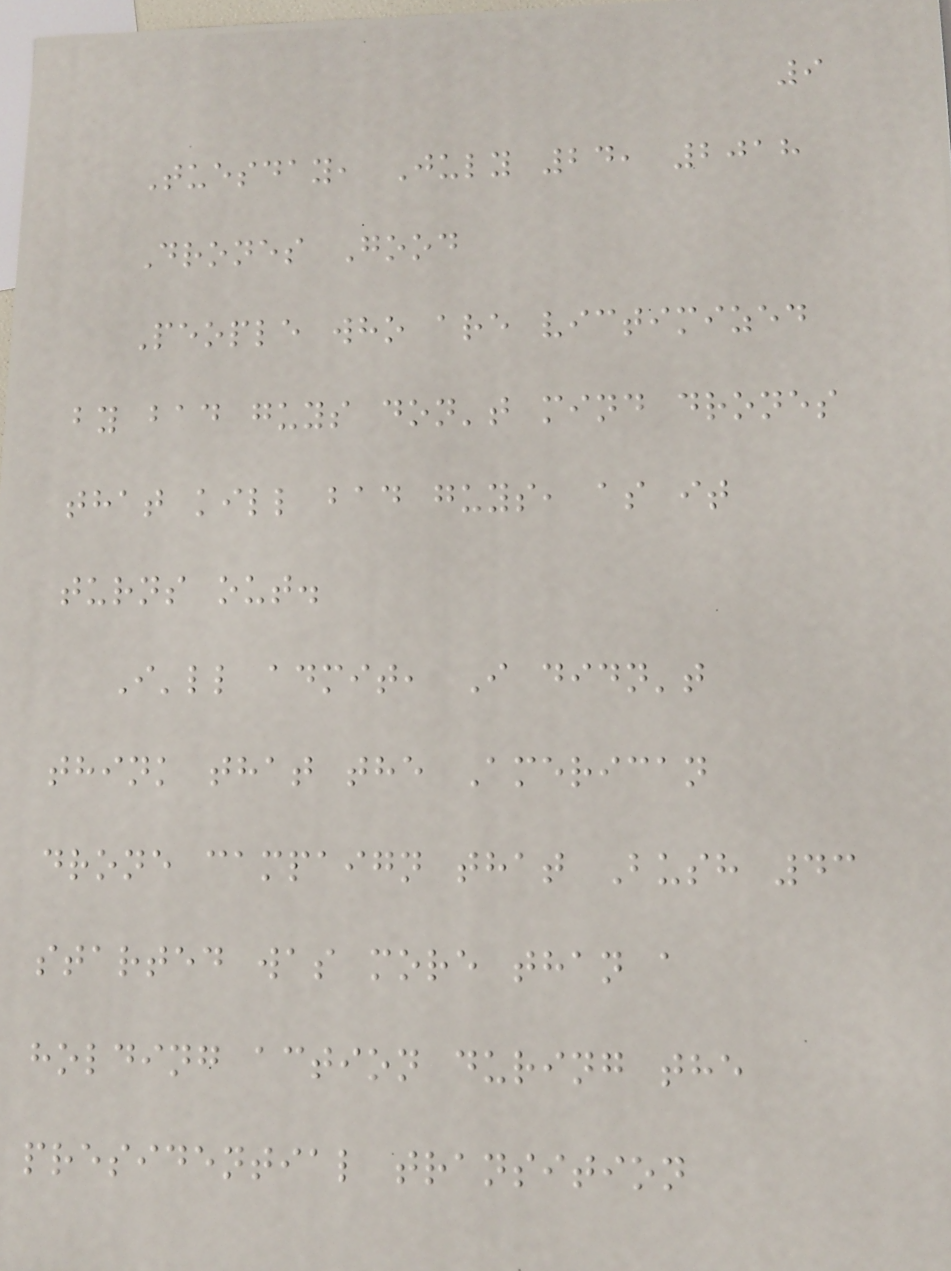9
Tuesday, July 24, 2018
Drones Good
People who are victimized
by bad guys don't mind drones
that kill bad guys, as it
turns out.
I'll admit, I didn't
think that the American
drone campaign that Bush 43
started was more than a
holding action during the
presidential transition
